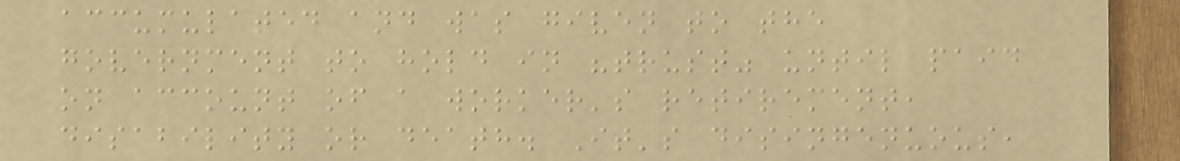accumulated and was given to the
government to hold in "trust" until paid
on account of a worker's retirement,
disability or death. It's disingenuous,
